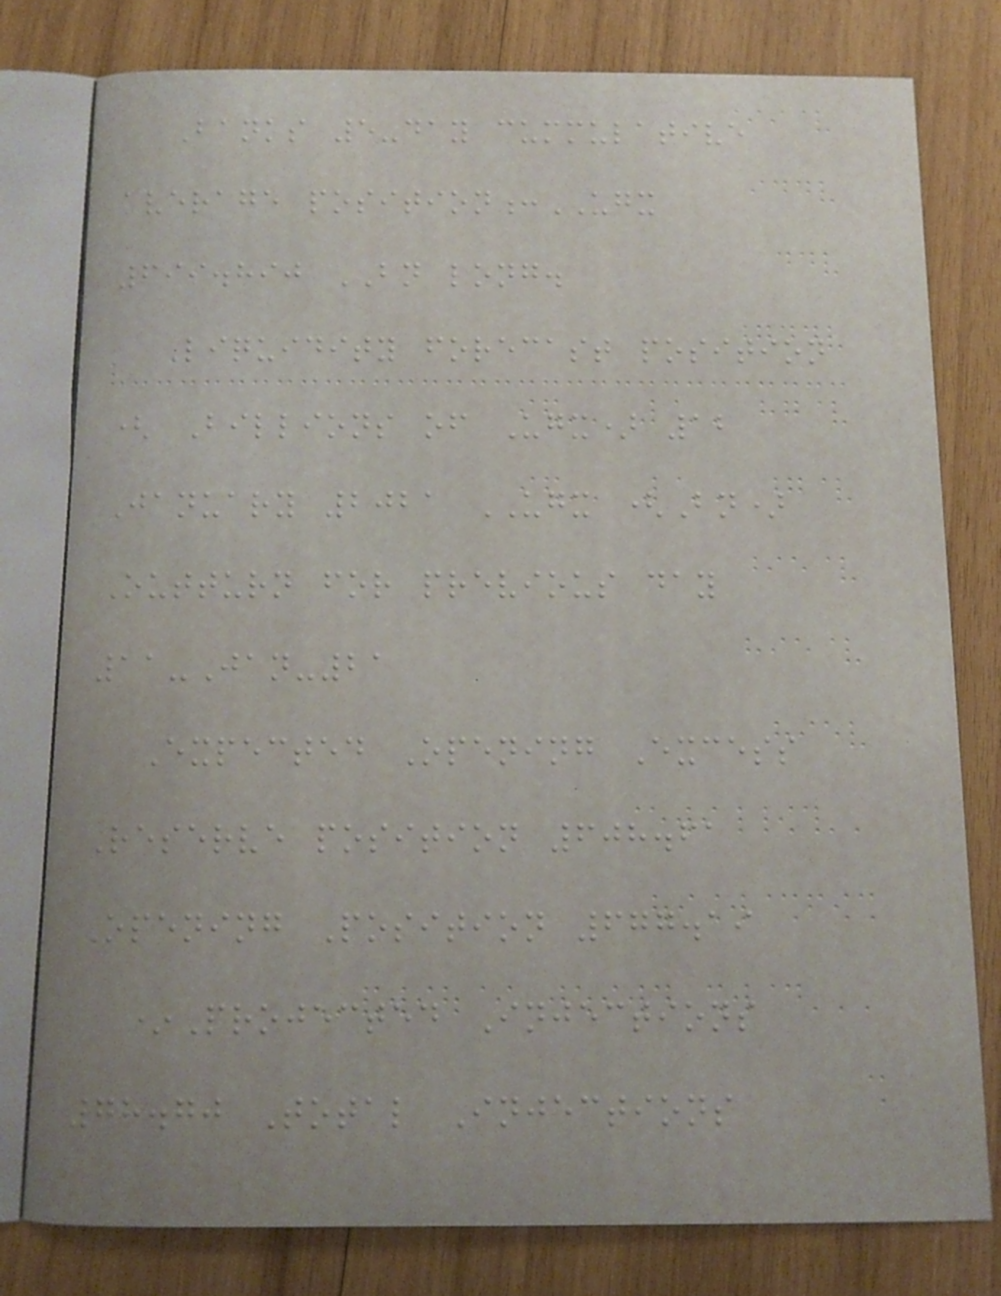Banks 5-day cummulative
average position:UGX
699.890 BN long.
Liquidity forecast position
( Billions of Ugx) 12
January 2021 UGX (Bn)
Outturn for previous day
11-Jan-21
Expected Opening Excess
Reserve position 608.61
Opening Position 677.19
*Projected Injections
78.70 Total Injections
